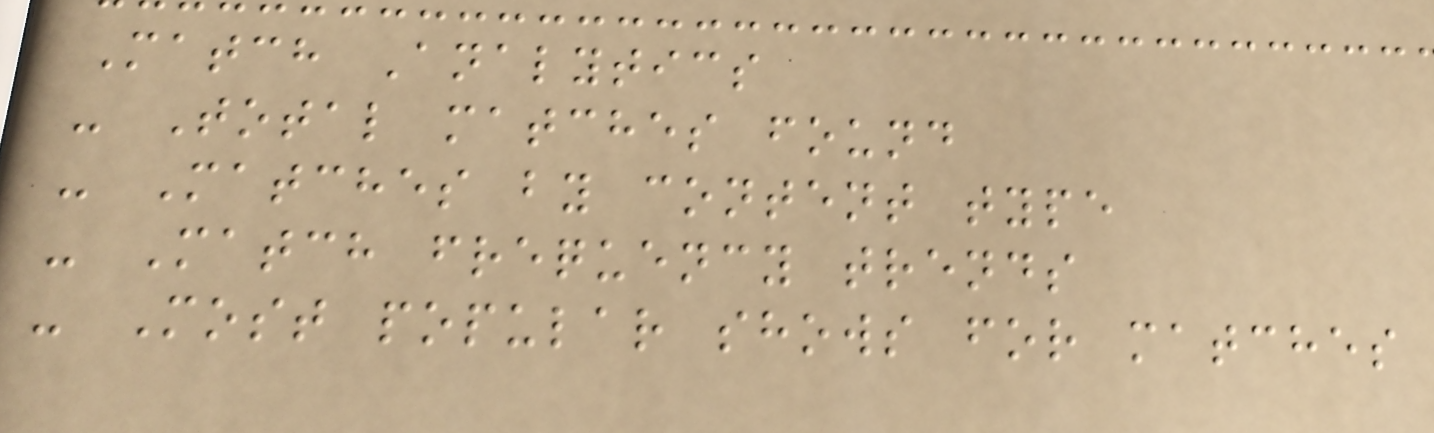Match Analytics
- Total matches found
- Matches by content type
- Match frequency trends
- Most popular shows for matches
